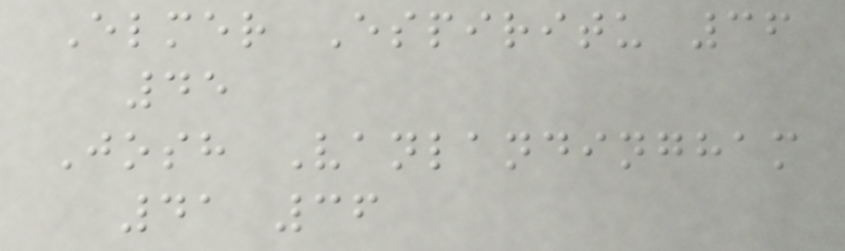Elmer Espiritu 36
45
Josh Vanlandingham
41 36
